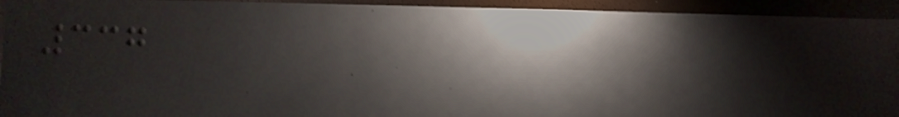337
